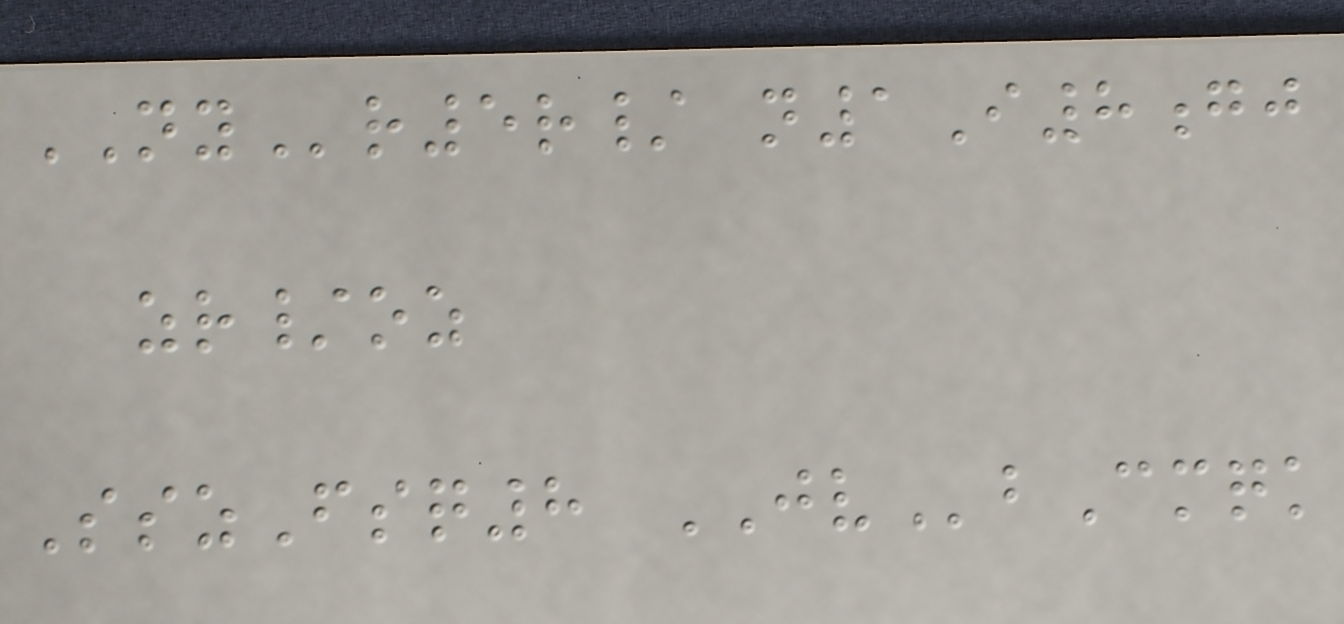NYr5r/ n1I8gj
zr/oz
SszFsq8 JVbCmqk
